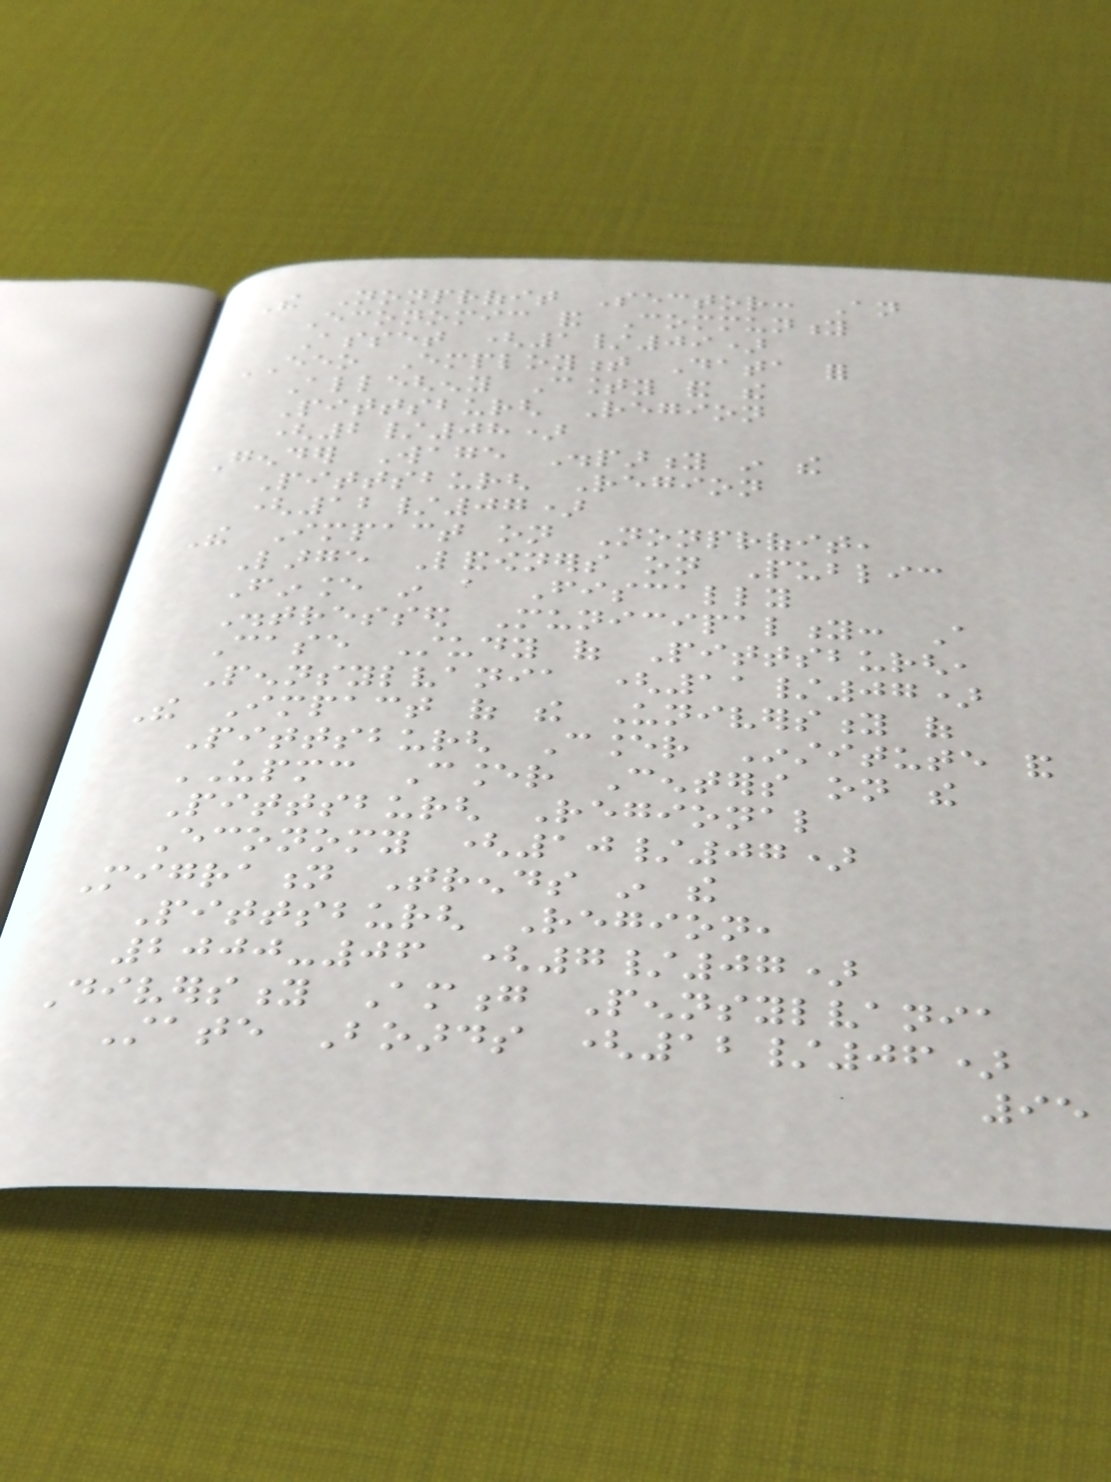The Nonprofit Sector: An
Economic and Community
Asset (1/09)
EEO Employment Data for
Allegheny County and the
Pittsburgh Region
(2/08)
Gender Wage Disparity in the
Pittsburgh Region
(12/07)
The Impact on Nonprofit,
Large Landowners on Public
Finance in a Fiscally
Distressed Municipality: A
Case Study of Pittsburgh,
Pennsylvania (11/07)
The Impact of the University of
Pittsburgh Cancer Institute and
UPMC Cancer Centers on the
Pittsburgh Regional
Economy (10/07)
Migration Trends in the
Pittsburgh Region,
2000-06 (7/07)
Diversity Among Pennsylvania
State Boards (12/06)
95
